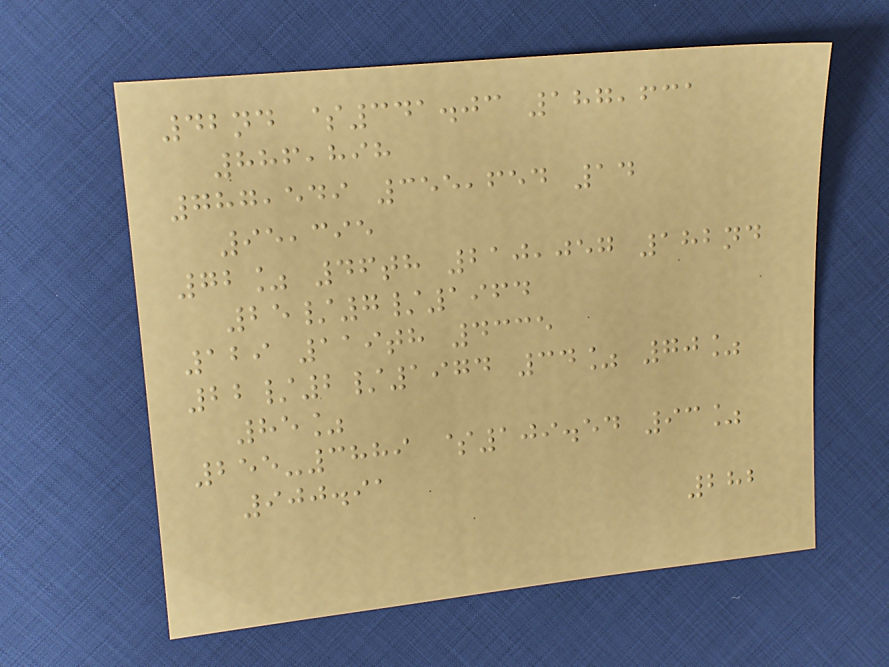42nd $341.03 187,631
886,898
787,549 355,654 14
95,395
72% 46th 210,057 182nd
25/7/1964
129 119th 4335
22/2/1974 34% 70%
85%
255-3889 $109.54 93%
900.91
282
